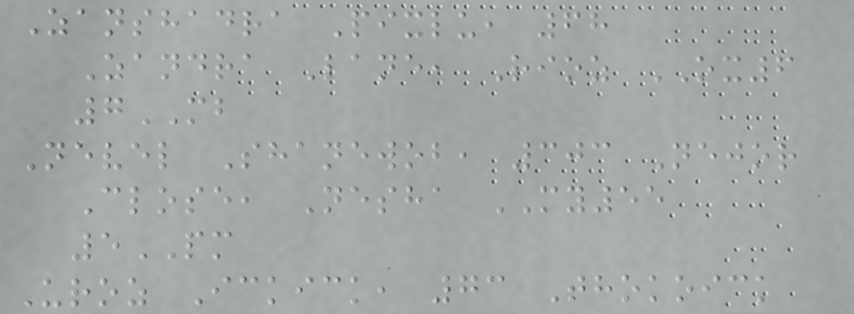Zanshadra Pixlu, 68
Zandra Lane, Rioz OX6
7MB
Nevel Shanewob, 303 Nejor
Close, Nesha MY55
5PM
Uroz Ickick, 73 Thokoick
